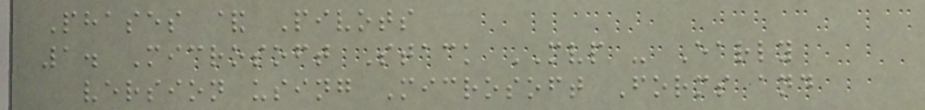Phases & Pivots
1. Microsoft Stack MVP - Early
version using Microsoft Forms and
